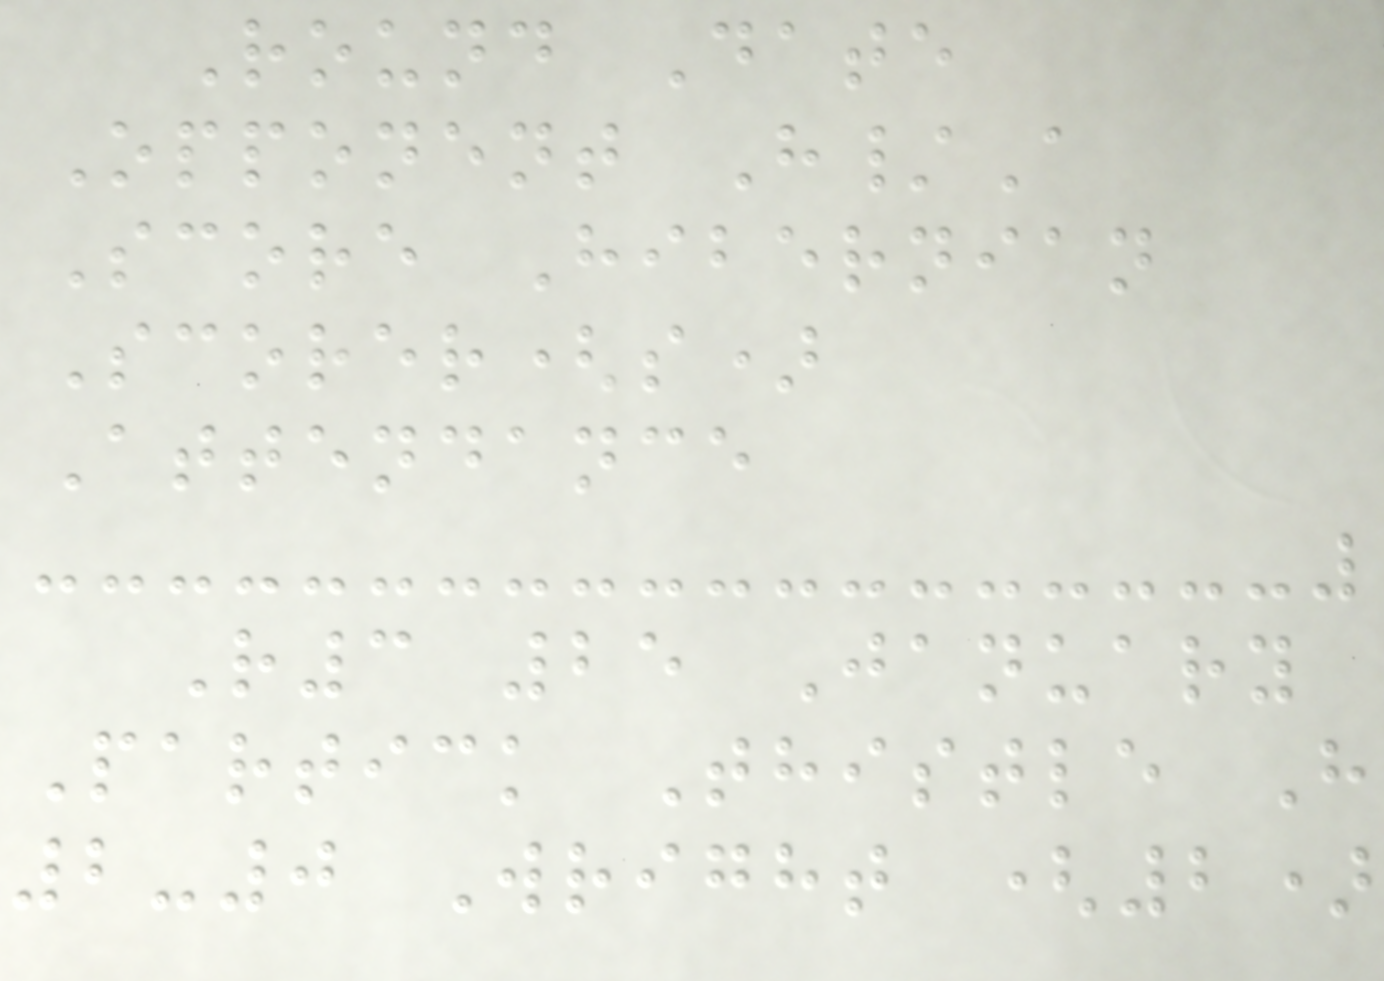Round Date
Opponent H/A
Score Hibernian
Scorer(s)
Attendance
R3 25 January
Partick Thistle H
2-0 Wright (2)
